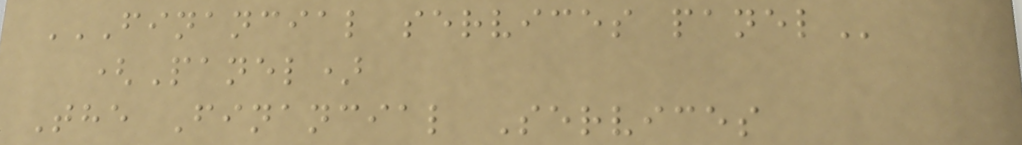FINANCIAL SERVICES PANEL
(Panel)
The Financial Services
